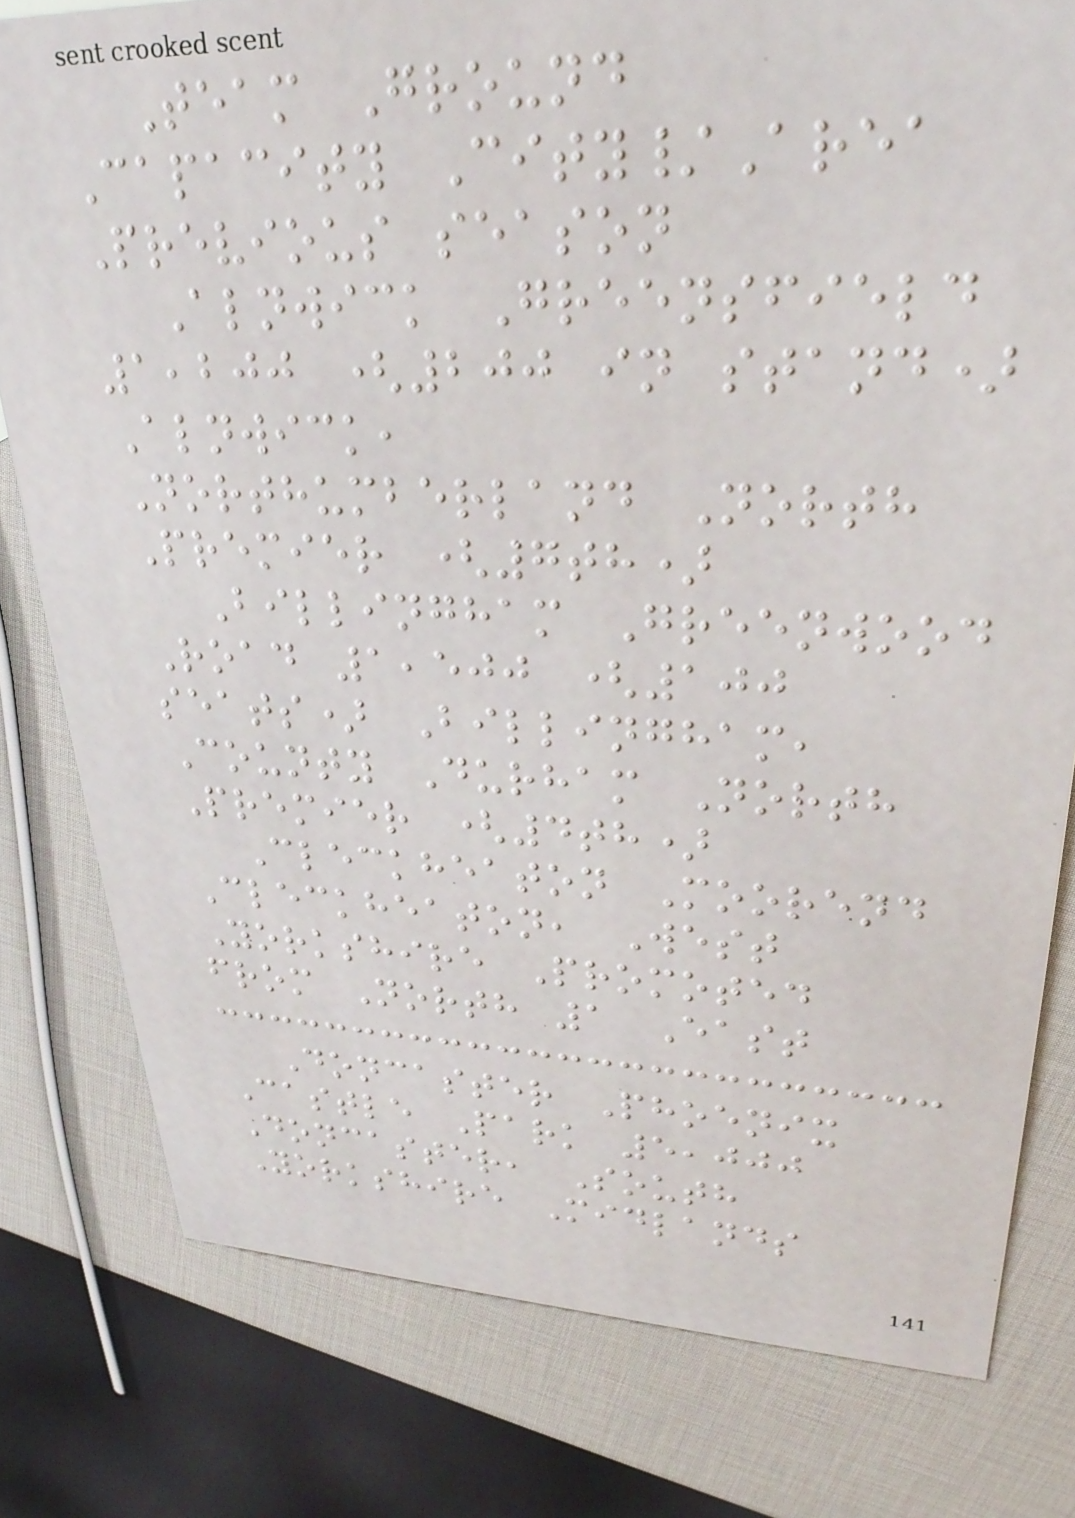Team Ground
Capacity City/Area
Previous season
Alnwick Greensfield
1,200 (200 in stand)
Alnwick,
Northumberland North
Premier (7th)
Billingham Greenwood
Road 1,500 (100
seats) Billingham,
County Durham North
Premier (4th)
Cleckheaton Moorend
Cleckheaton, West
Yorkshire Promoted
from North 1 East
Doncaster Phoenix
Castle Park 5,000
Doncaster, South
Yorkshire Midlands
